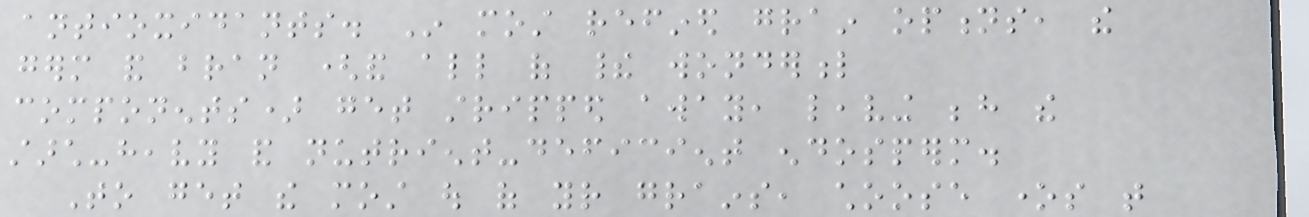antioxidants. In most refined grain options, the
germ and bran (and all of their wonderful
components) get stripped away, leaving behind the
starch-heavy and nutrient-deficient endosperm.
To get the most out of your grains, choose ones that
